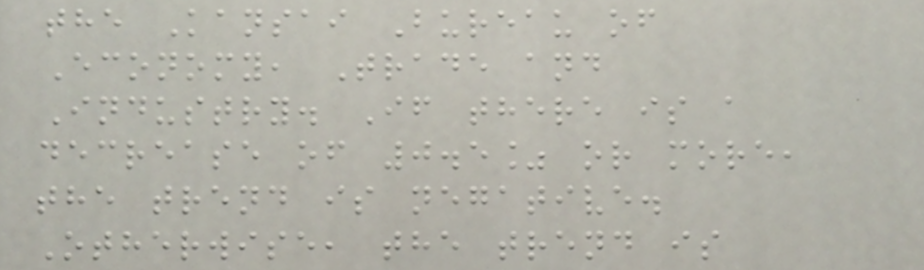the Kansai Bureau of
Economy, Trade and
Industry. If there is a
decrease of 0.5% or more,
the trend is negative.
Otherwise, the trend is
